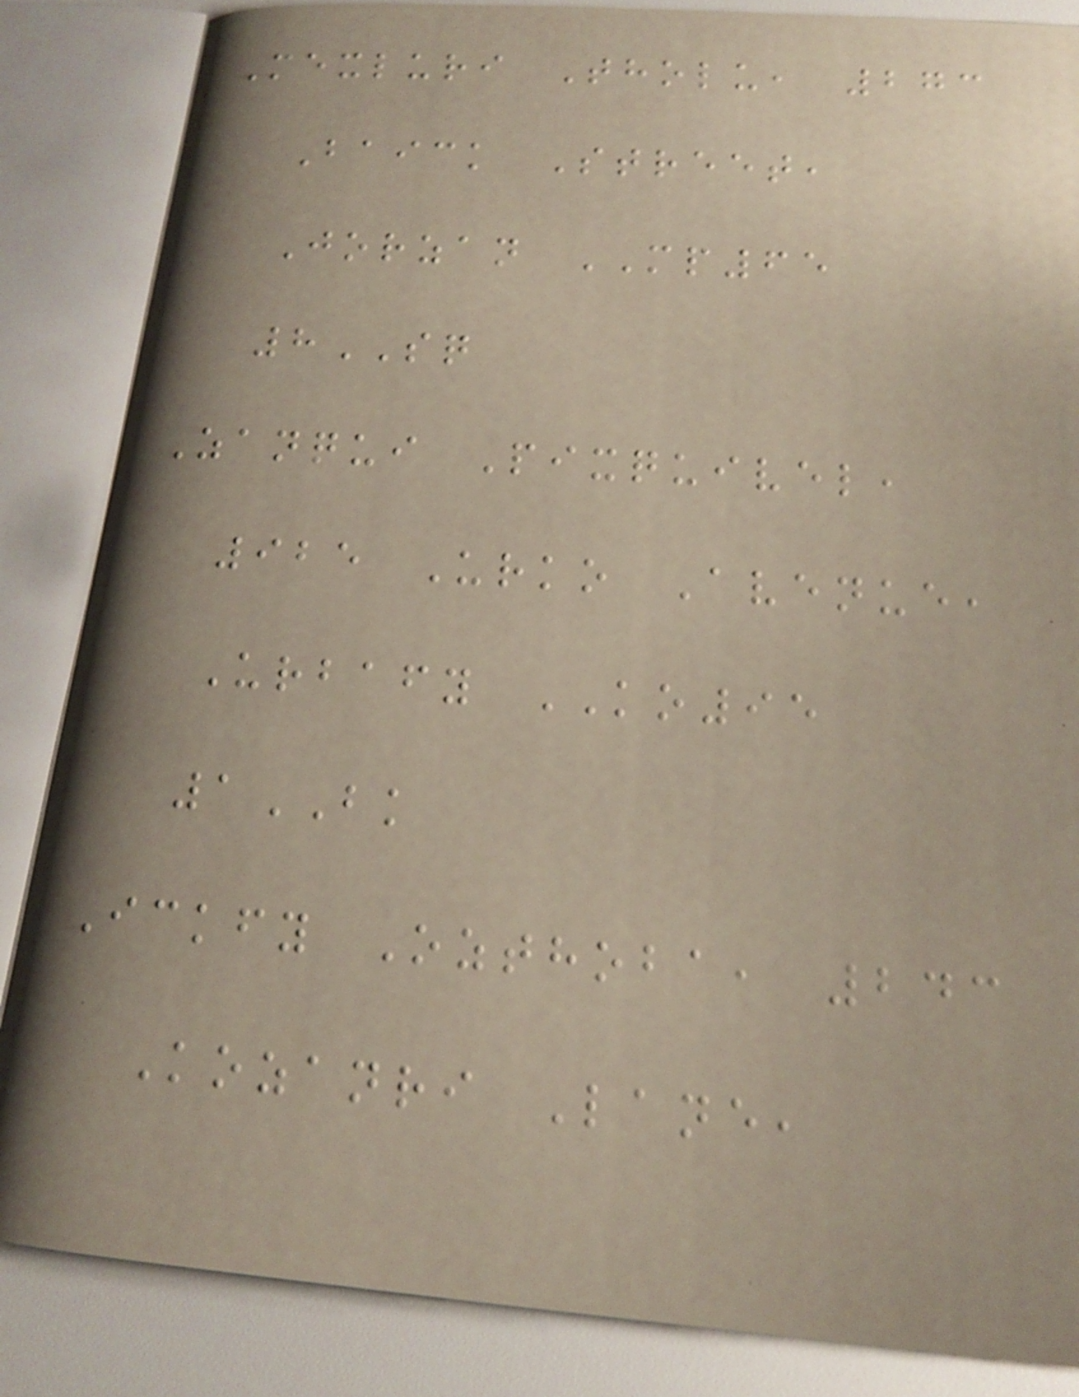Mexluri Tholu, 273
Baick Street,
Jorzan MP65
8SQ
Zanqui Pixquivel,
925 Urko Avenue,
Urbafy KO95
1BK
Ickfy Ozthoba, 243
Kozanri Lane,
